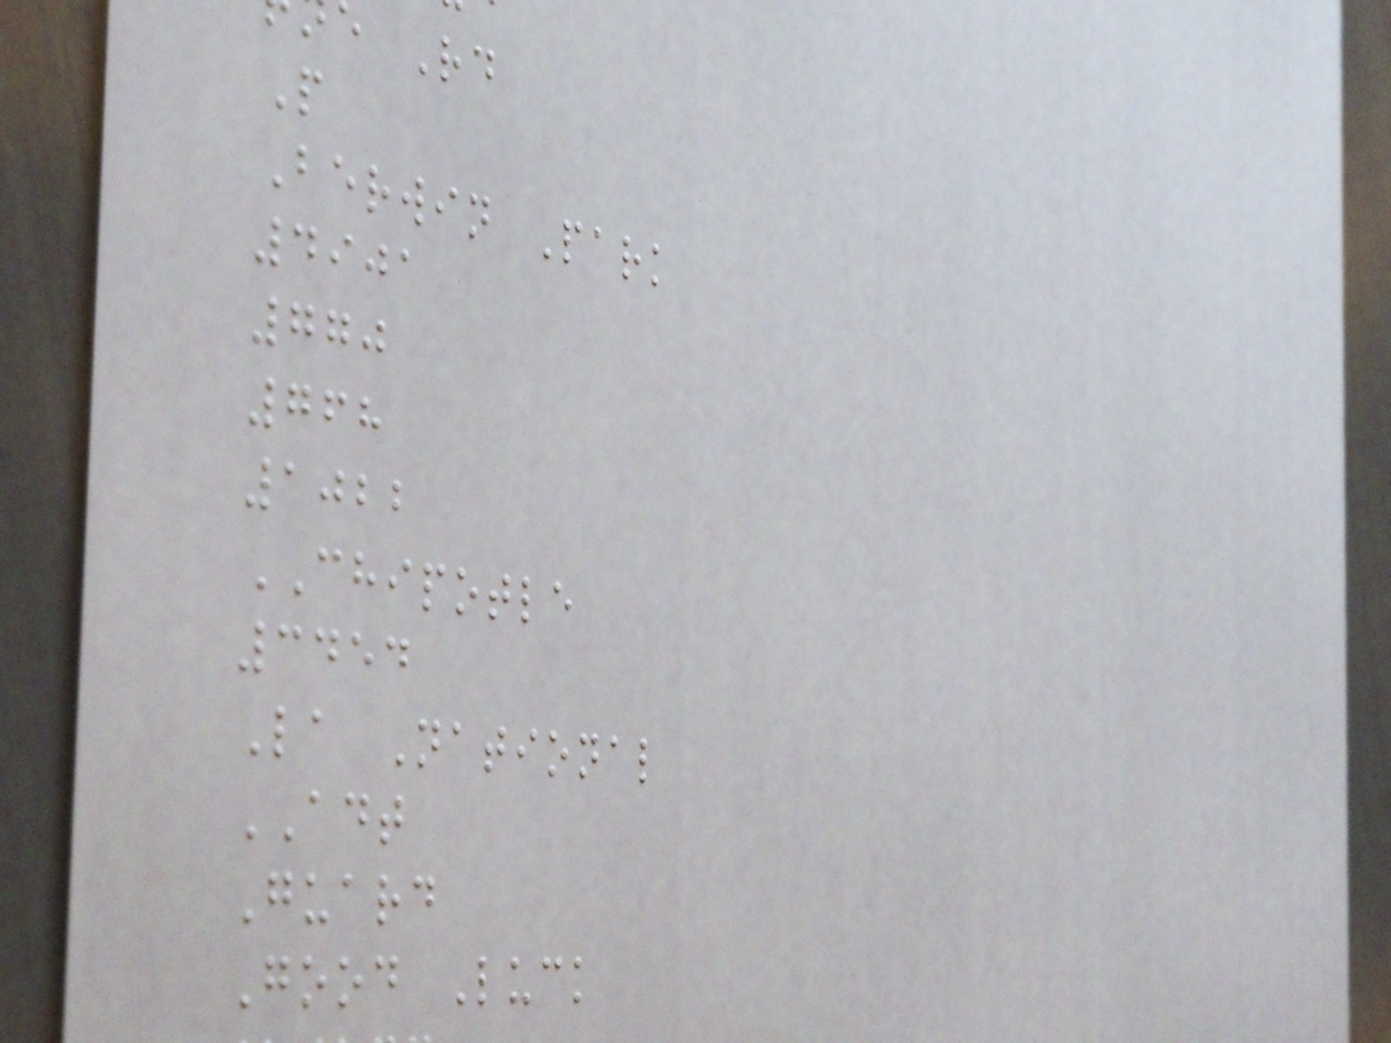e Rd
P
Berwin Park
4901
770
768
1022
CHIPOTLE
3454
La National
ADT
Guard
Good Luck
